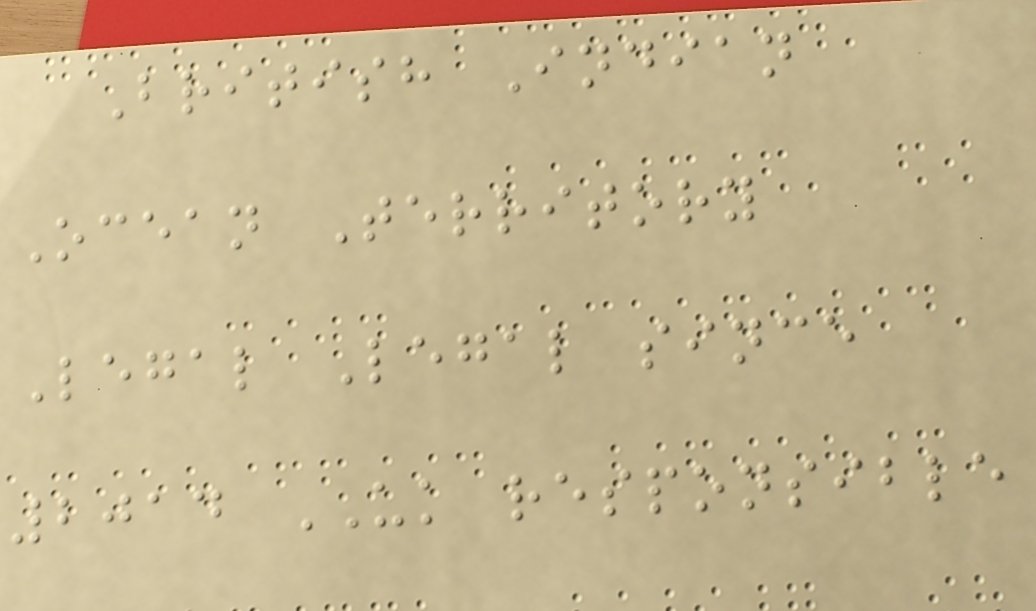British Indian
Ocean Territory
Legal Legal since
2014 UK responsible
